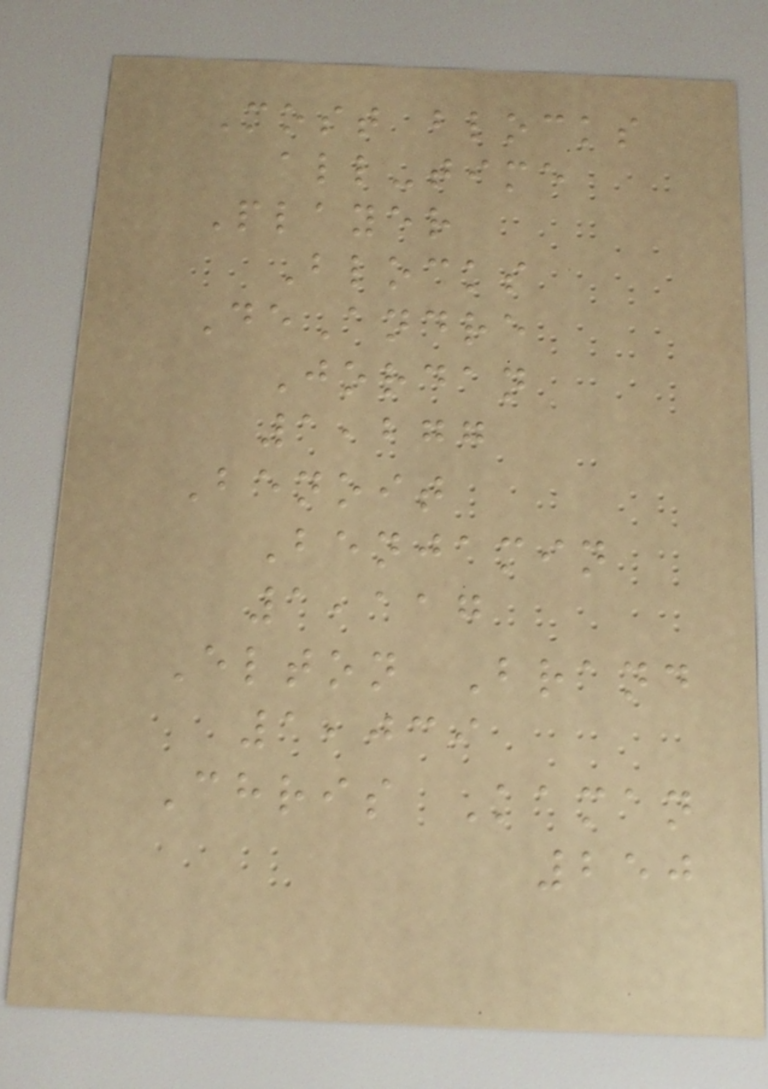Most blocks
all-time
Player
Blocks
DeAndre
Jordan
1,277
Benoit
Benjamin
1,117
Elton Brand
1,039
Chris Kaman
250
